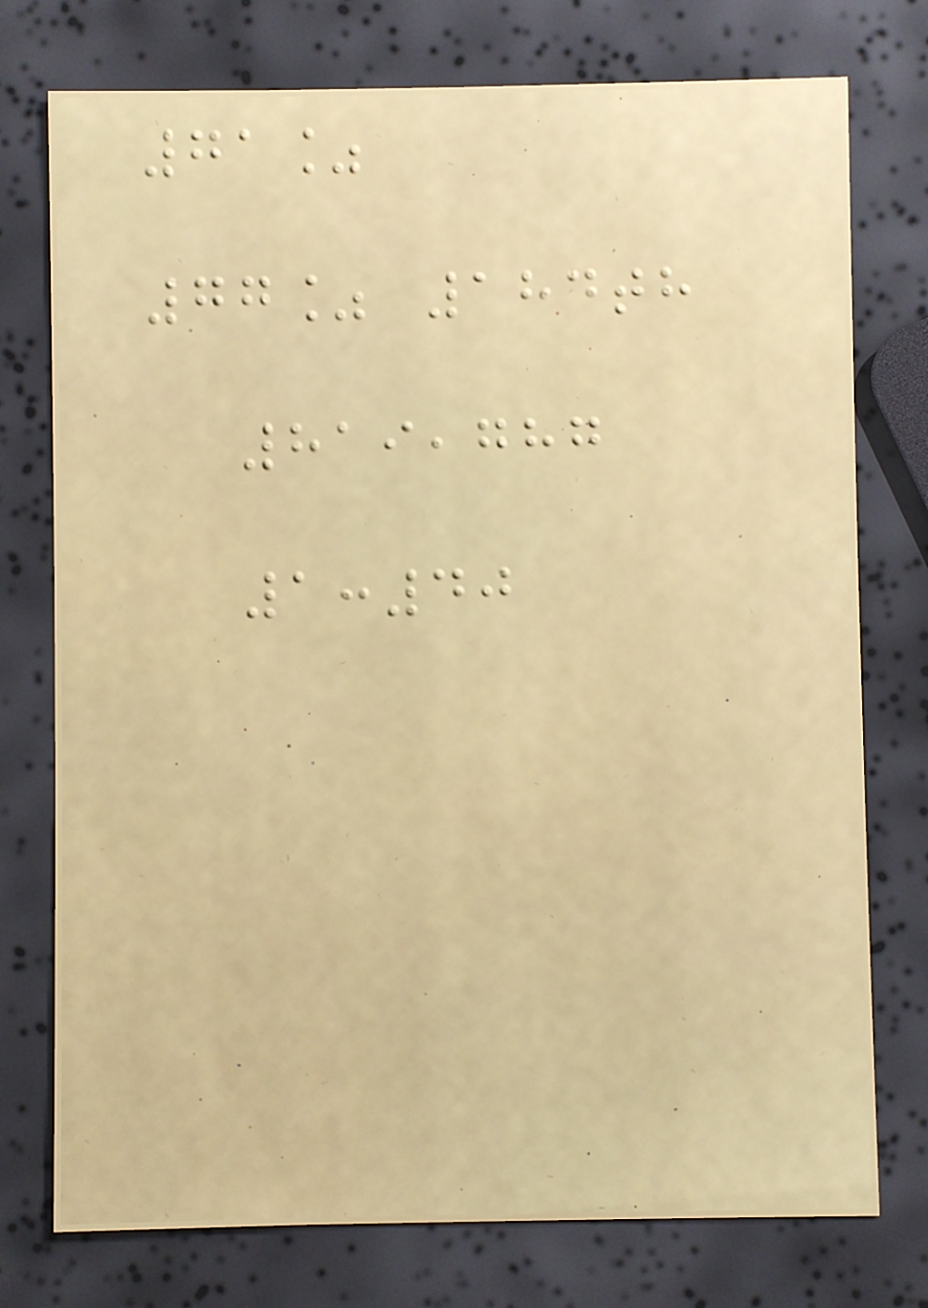71%
77% 184th
819,787
1:40
